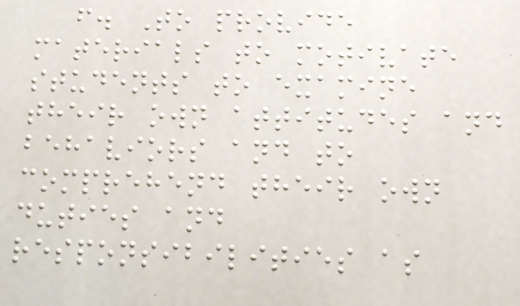f. To provide
materials to motivate
students to examine
their own attitudes and
behaviors and to
comprehend their own
duties and
responsibilities as
